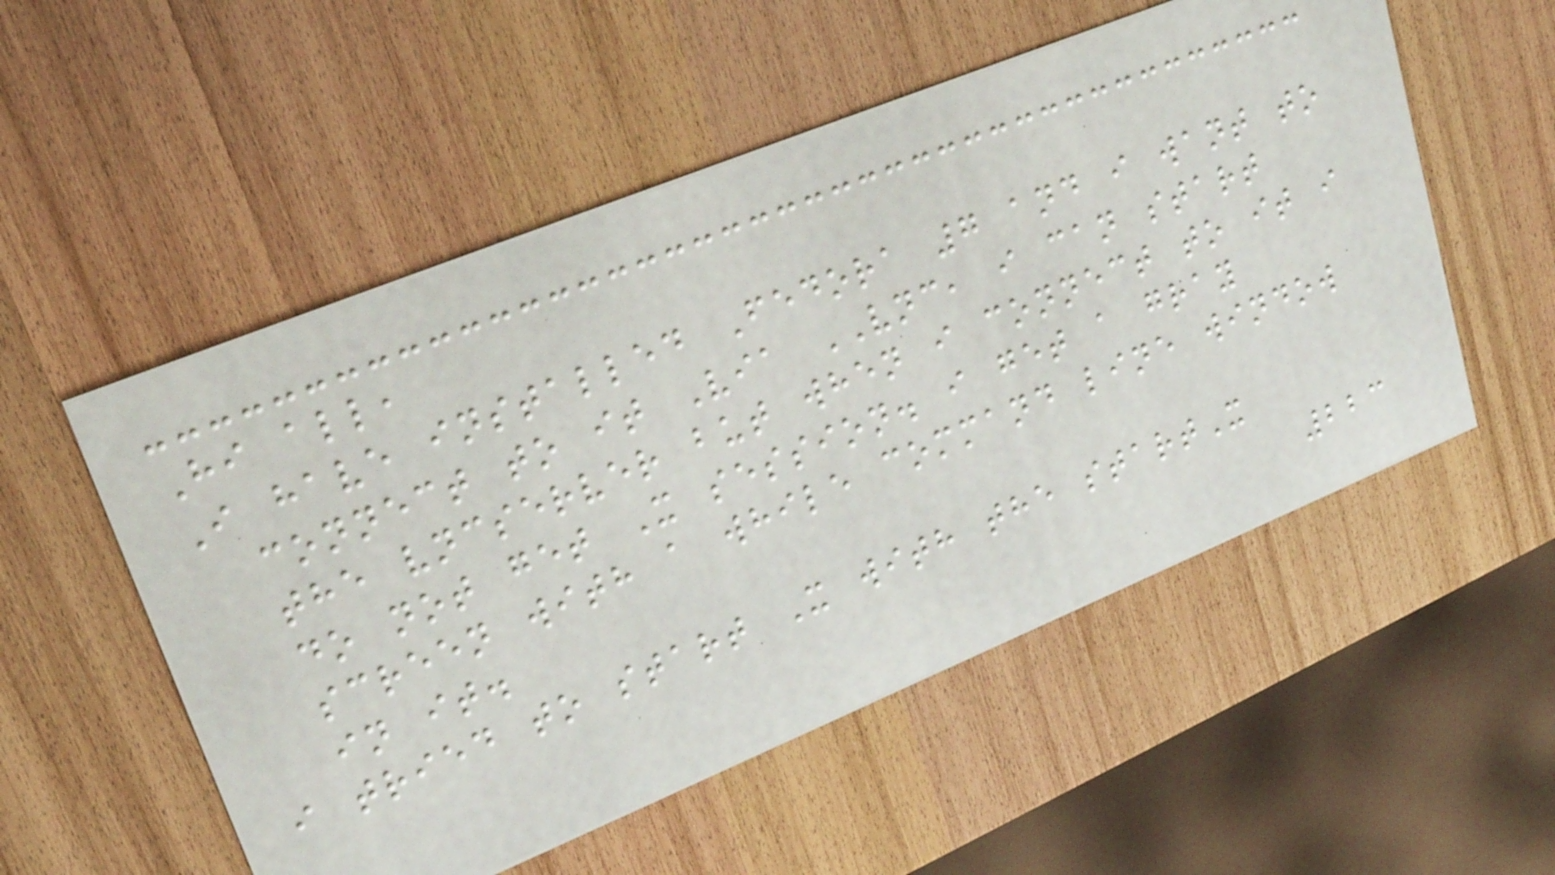Hi all,
I have installed Fedora 7 and i want to
connect to it Via VNC, i can start
the vncserver but when i connect to it i
do not get X session. i get a gray
screen with a while command line window
in it.
i tried to start X with the startX
223
